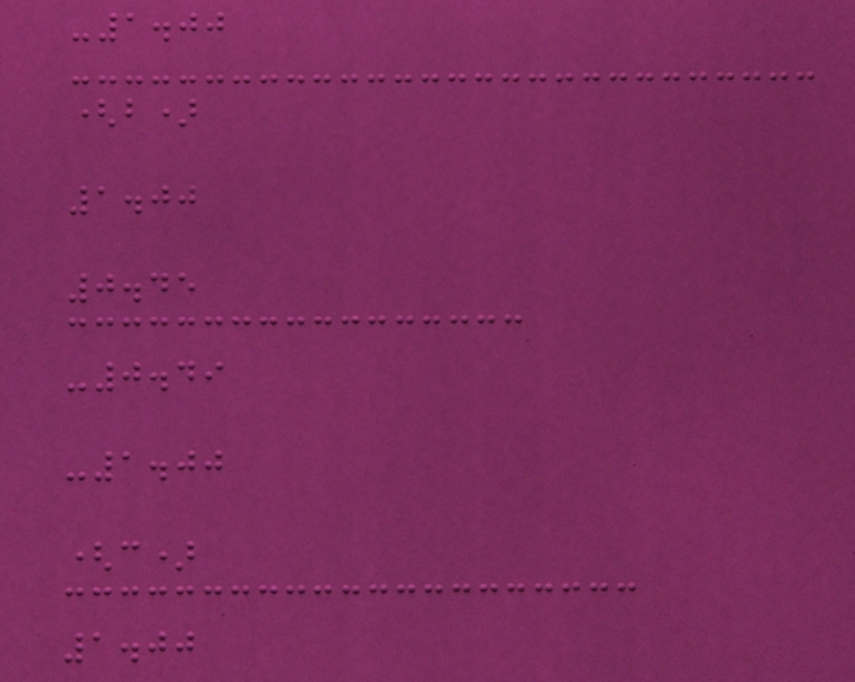-1.00
(b)
1.00
0.45
-0.49
-1.00
(c)
1.00
